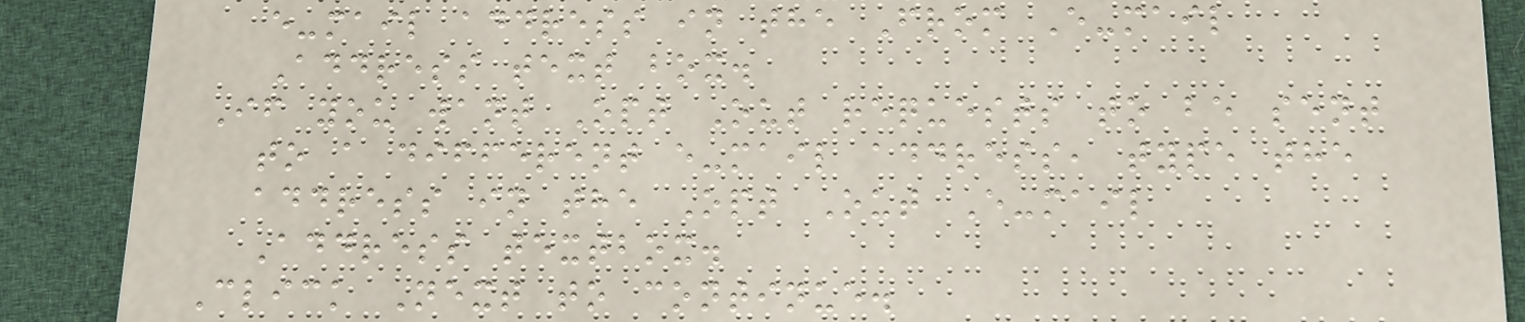e-mail address in the From E-mail
Address text box.
If you want Opt Out requests to be sent
to a different e-mail address, type the
address in the Opt Out E-mail
Address textbox.
Click Next to continue.
